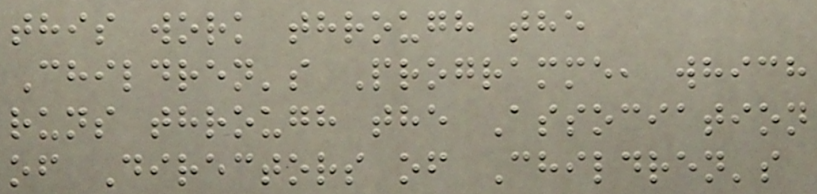this work through the
Children's Programme, which
runs through the Association
of Directors of Children's
